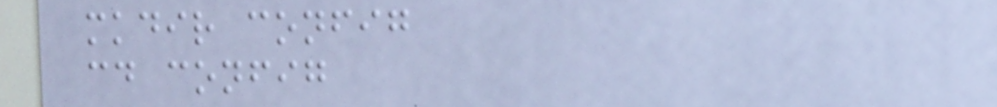mkdir config
cd config
